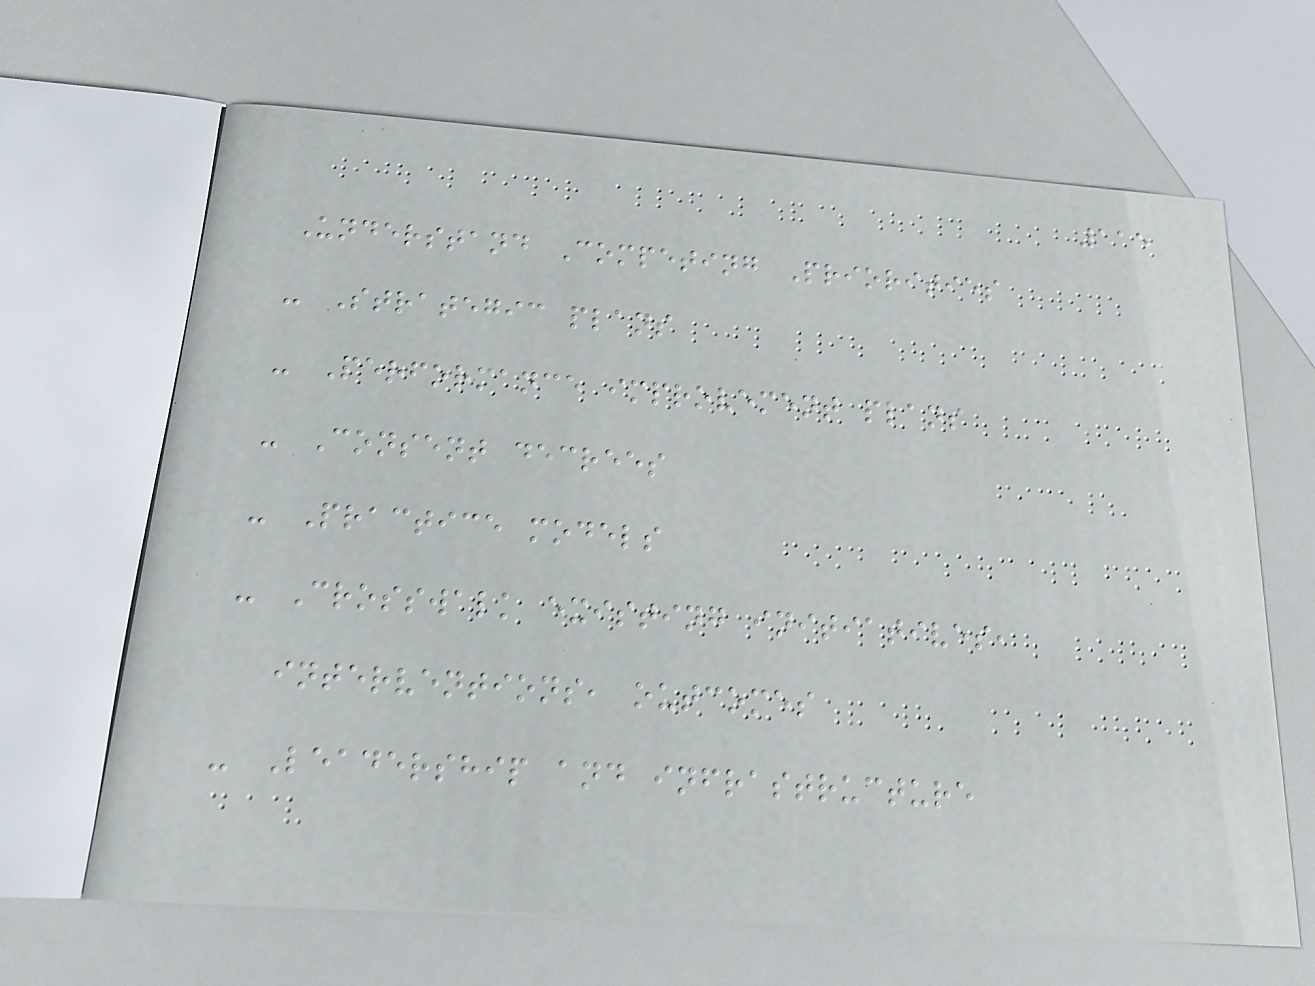115
Understand Competing Priorities
- Strategic plans
- Performance improvement plans
- Consent decrees
- Practice models
- Crosswalk existing initiatives,
interventions, outcomes
- Leadership and infrastructure
